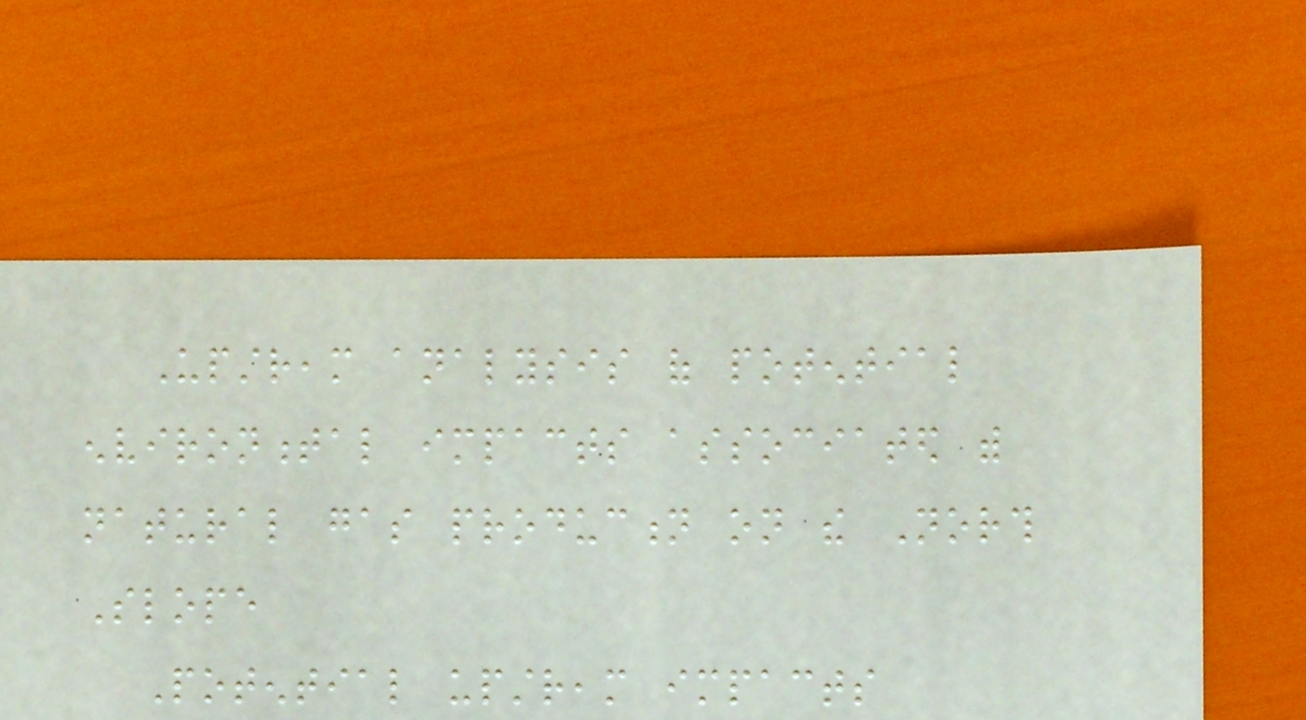Upstream analysis of potential
environmental impacts associated with
natural gas production on the North
Slope
Potential upstream impacts
